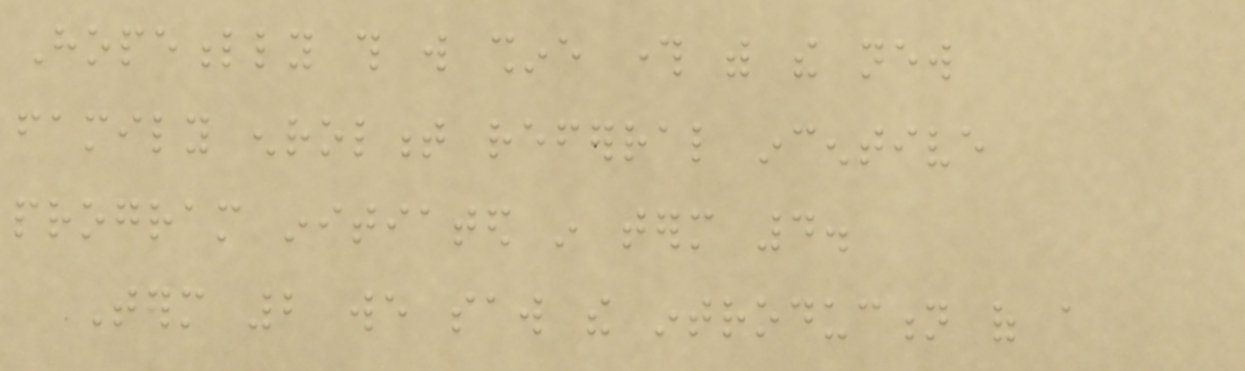Hopefully this will shine through with the new
family enrolment referral incentive
program initiated in term 4.
Term 2 we saw the introduction of a
